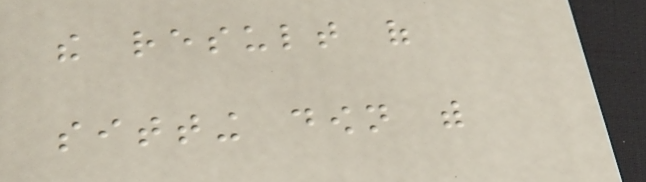the result of
sitting down with
